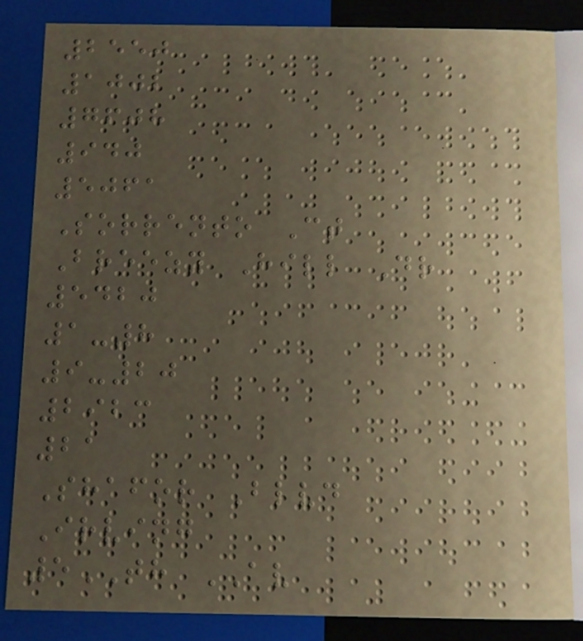2550
1002
7608
940
5061
Sorrento Ct
Breezy Hill Dr
5420
1-8
9-20
2923
21
Shafor Blvd
Irving
5TH AV
